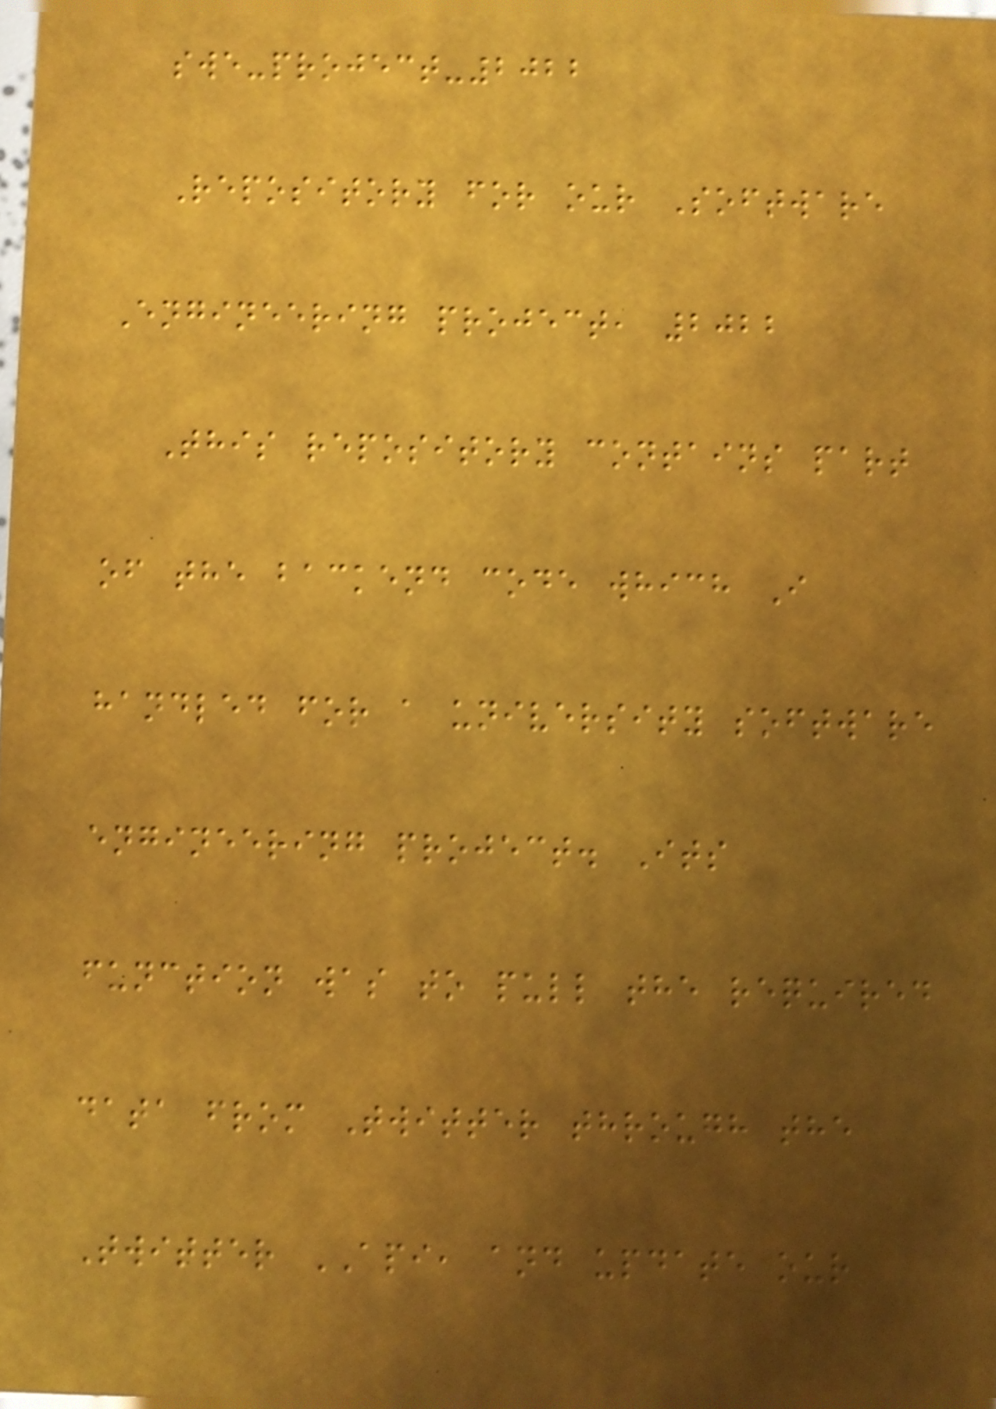swe-project-2022
Repository for our Software
Engineering project, 2022
This repository contains part
of the backend code which I
handled for a university software
engineering project. Its
function was to pull the required
data from Twitter through the
Twitter API, and update our
